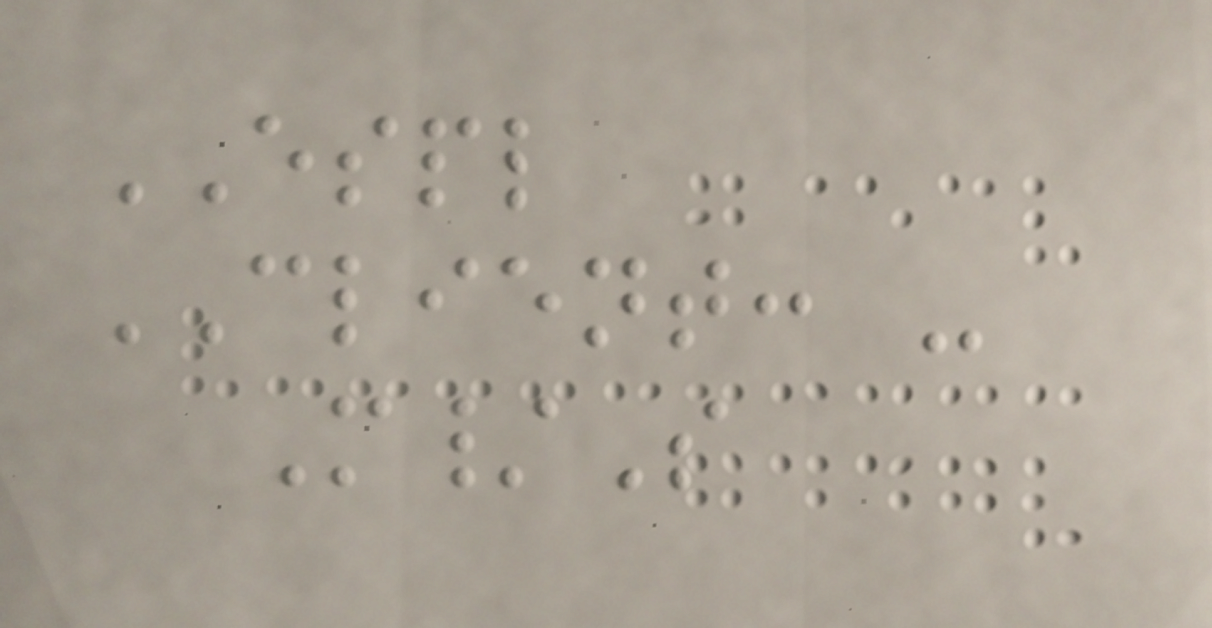ESPL
CLIENT: -
M/S
